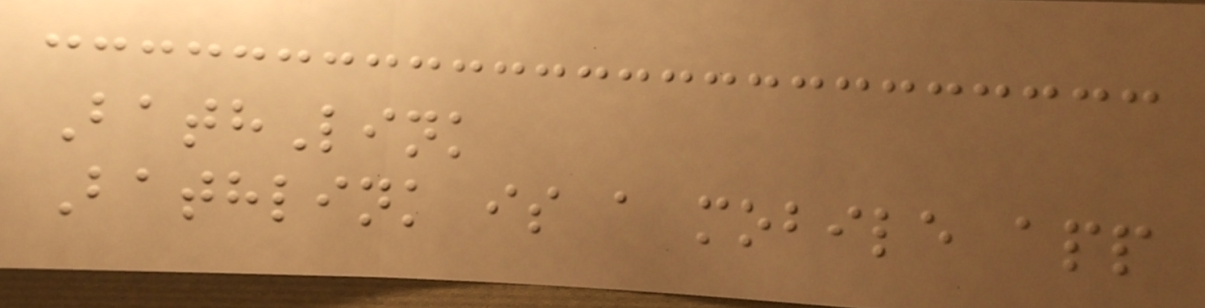BathLink
Bathlink is a mobile app
